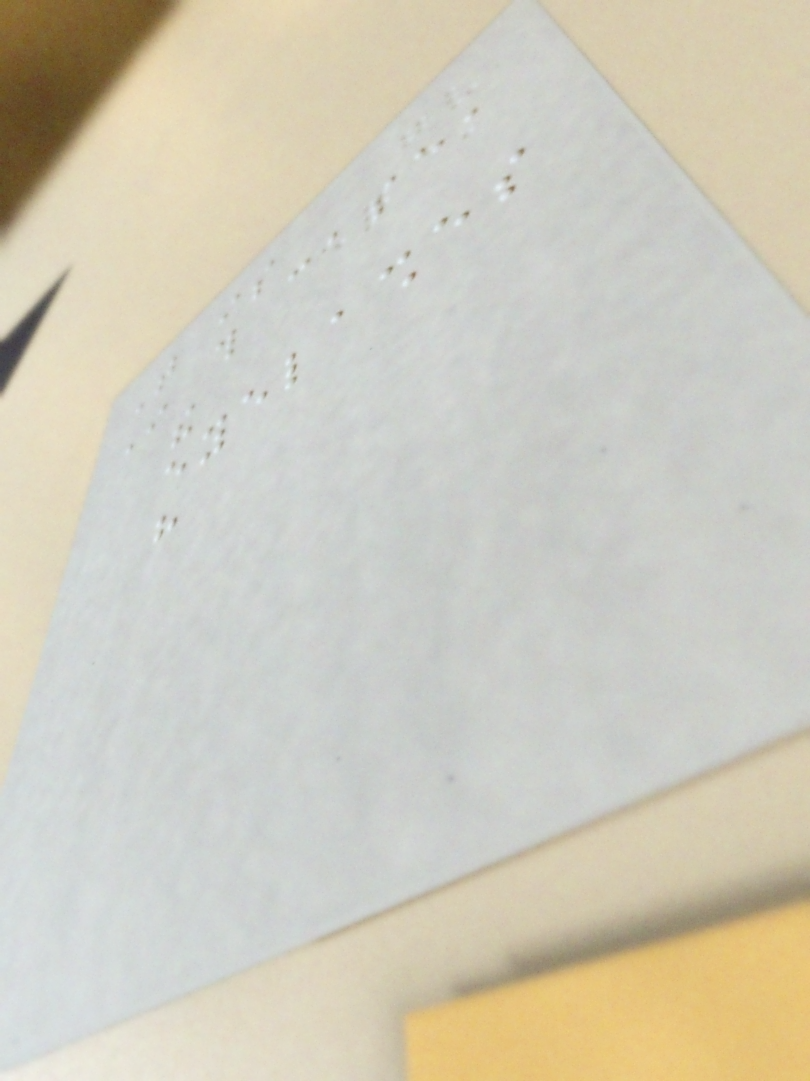That is
In this case,
the
eyelashes
have
